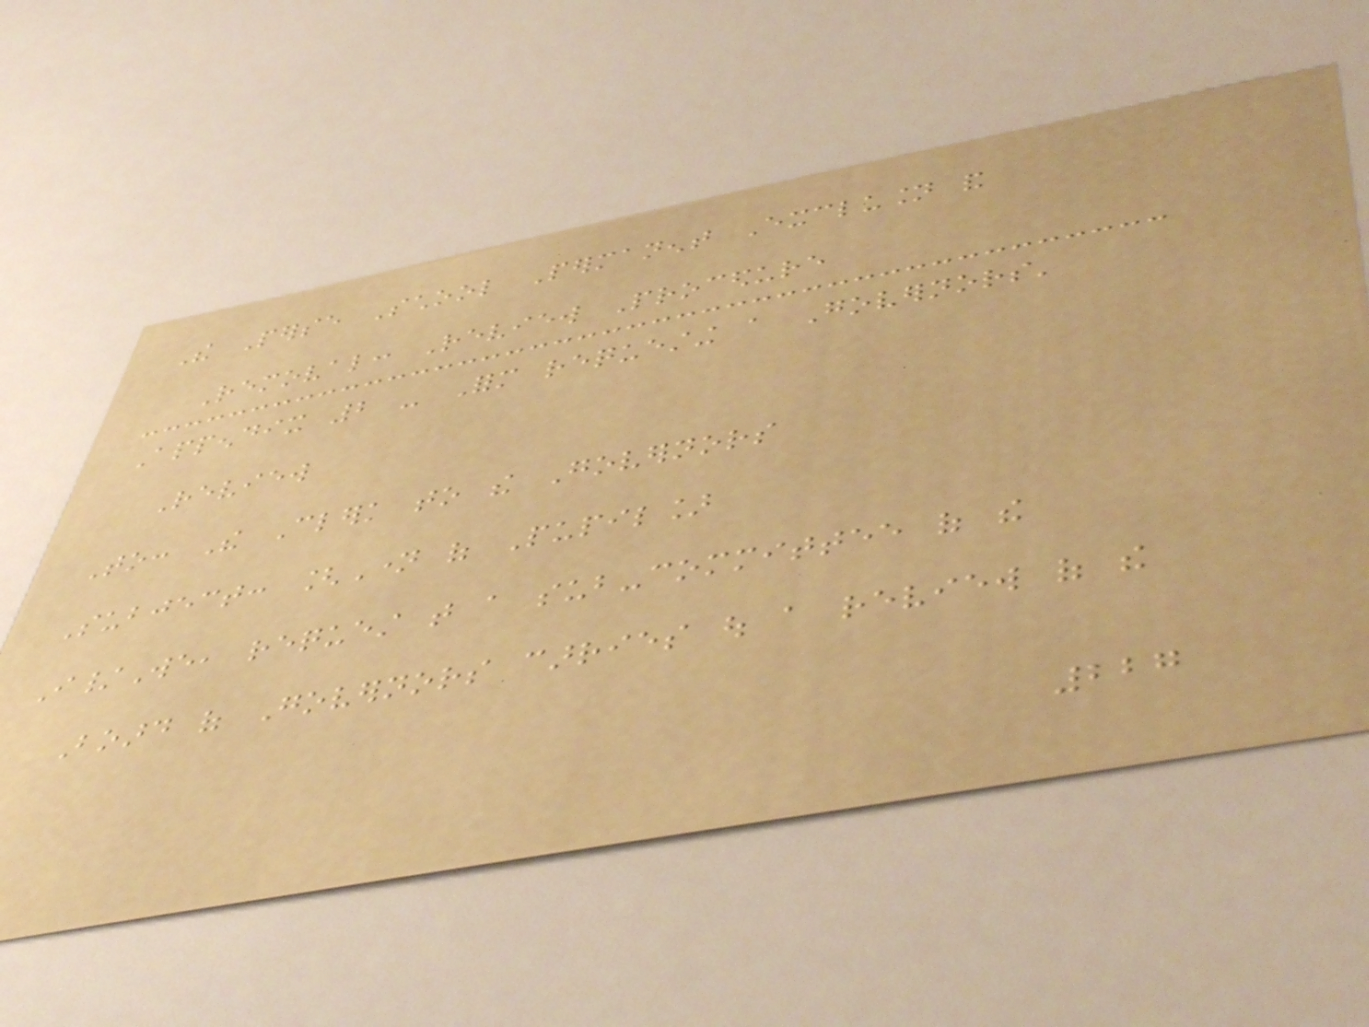The Perse School Permanent Exclusion and
Removal: Review Procedure
Appendix 2 - Form requesting a Governors'
Review
To: The Clerk to the Governors
Subject: [Name of Pupil]
I/We, request that a sub-committee of the
Board of Governors carries out a review of the
227
